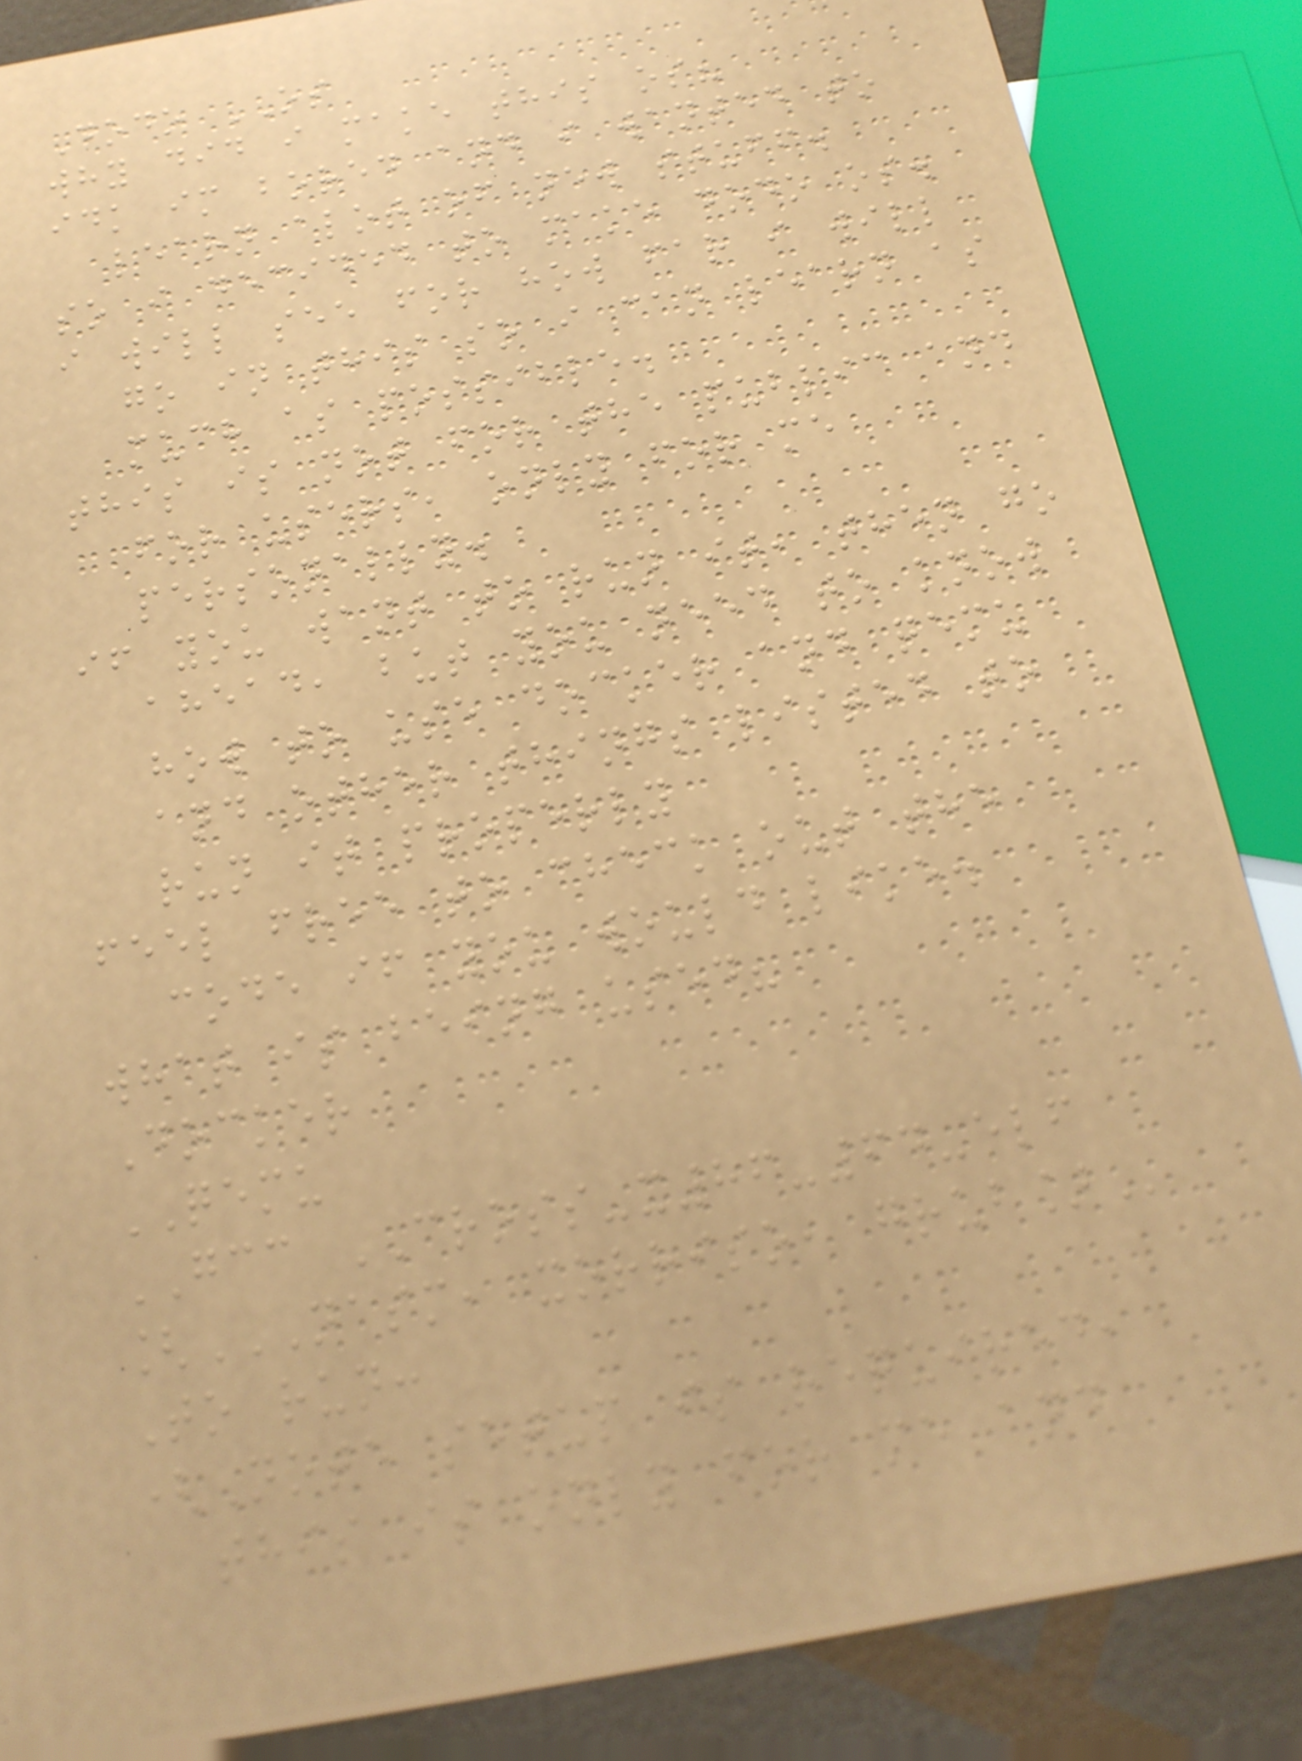Dodo OS
why did i make this os?
idk im bored and i wanted to
learn alot of new stuff.
so i decided to make dodo os.
i will see for how far i will
go in this so i can learn as
much as possible.
this is not for the public and
for users, only for me
personally.
if you want to run it, then go
ahead, but you need to know
how to use docker and qemu
and other things listed to
run it properly
feel free to check out the
code if you would like.
what is being used?
Docker
QEMU
GCC CROSS-x86-64-elf
[NASM, XORRISO, GRUB]
To run:
(Note setup is required,
this is only for me and
